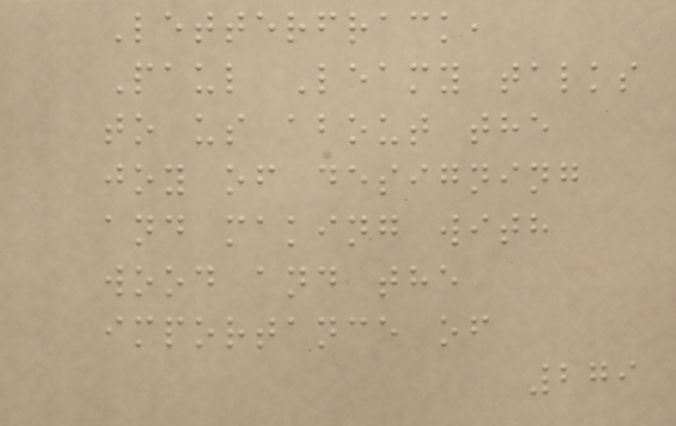Letterfrack,
Paul Leamy talks
to us about the
joy of designing
and making with
wood and the
importance of
279
